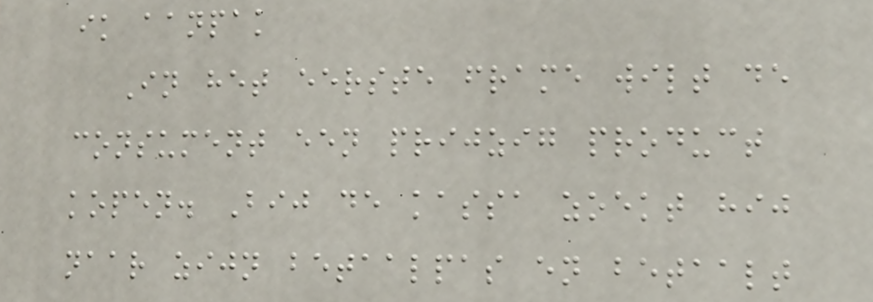ik aanpak
In het eerste frame wilt de
consument een prijzig product
kopen. Bij de kassa zoekt hij
naar zijn betaalpas en betaalt
